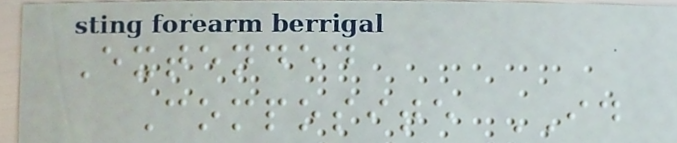Extended
Composite ID
